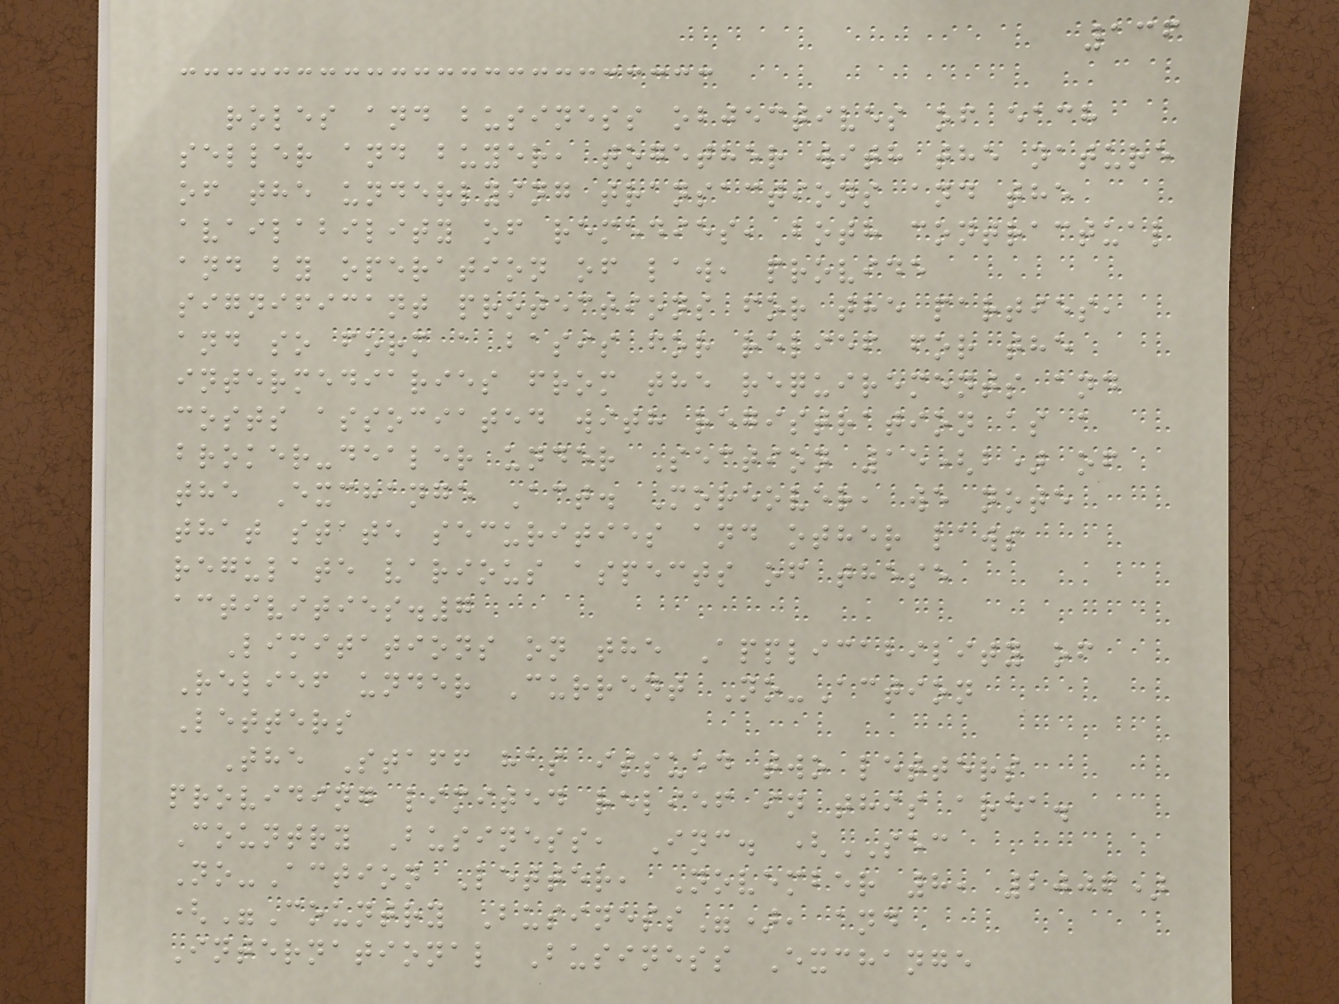136
roles and business objectives of each
seller and buyer, together with the nature
of the underlying transactions and the
availability of remedies, both contractual
and by operation of law, provide
significant protections for the parties,
and so form a basis for relief for the
intermediaries from the requirements and
costs associated with registration as a
broker-dealer under Section 15(b) of
the Exchange Act. Moreover, we note
that state securities and other laws
regulate various aspects of these
activities.7
Limitations on the Applicability of
Relief under Current No-Action
Letters
The Staff has issued two letters
providing limited relief in this area.
Country Business, Inc. (SEC
No-Action Letter, November 8, 2006)
("Country Business"), and
International Business Exchange
